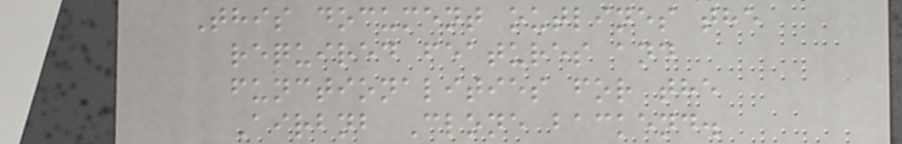This document outlines the
required features and
functionalities for the
Airbnb Clone backend.
